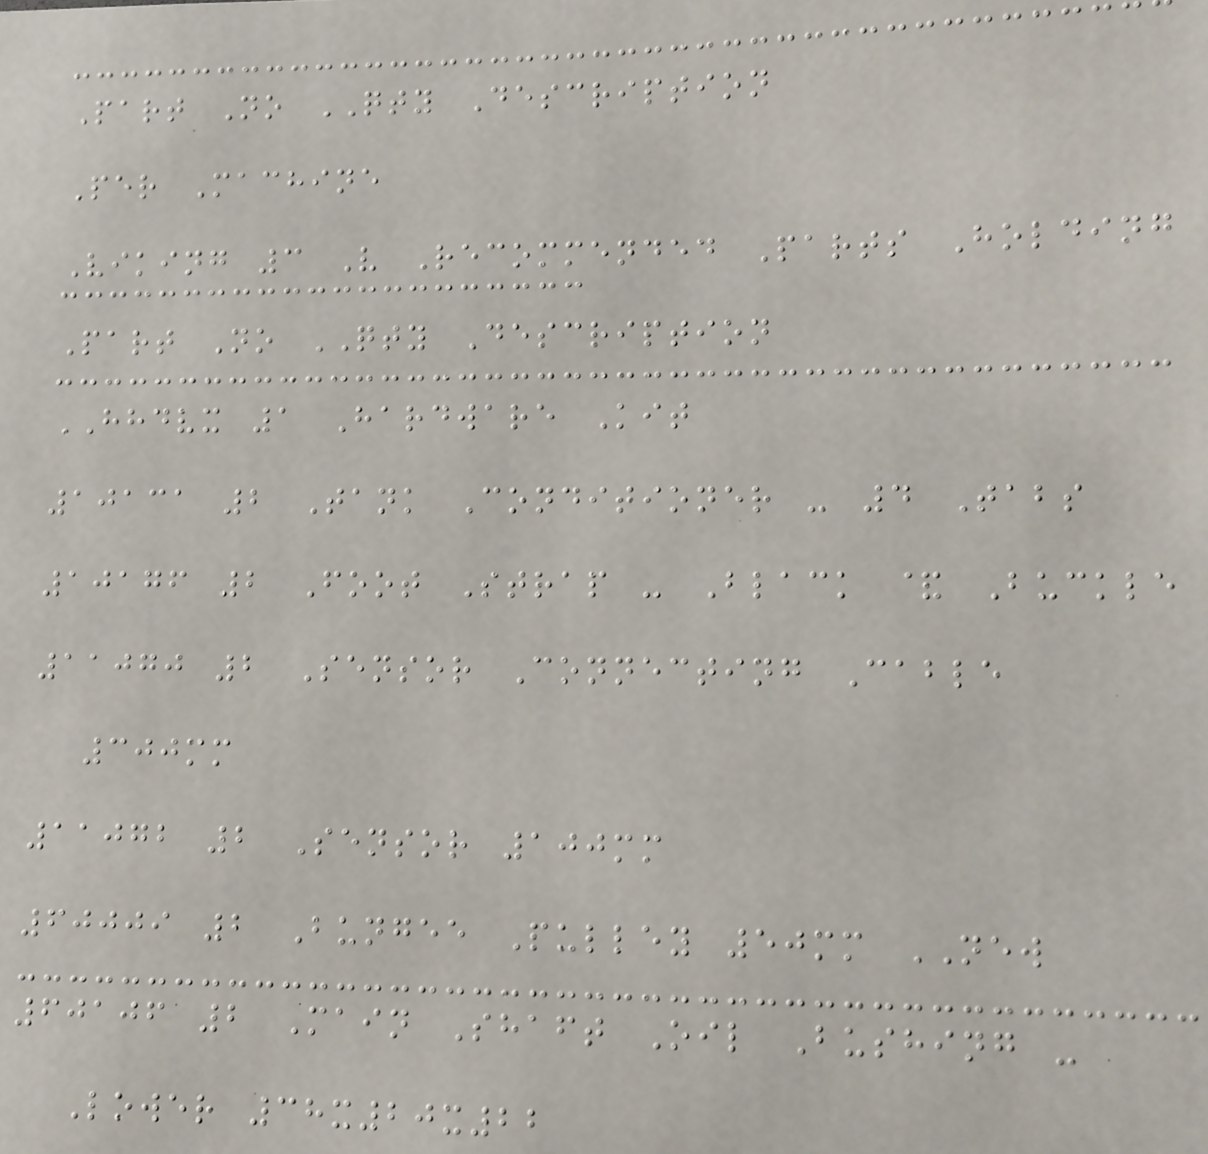Part No QTY Description
Per Machine
Viking 3 V Recommended Parts Holding
Part No QTY Description
HHDVX 1 Hardware Kit
10131 2 Tank Conditioner - 4 Tabs
10176 2 Foot Strap - Black & Buckle
11070 2 Sensor Connecting Cable
300mm
11072 2 Sensor 100mm
60009 2 Bungee Pulley 50mm NEW
60106 2 Main Shaft Oil Bushing -
Lower 38x20x22
